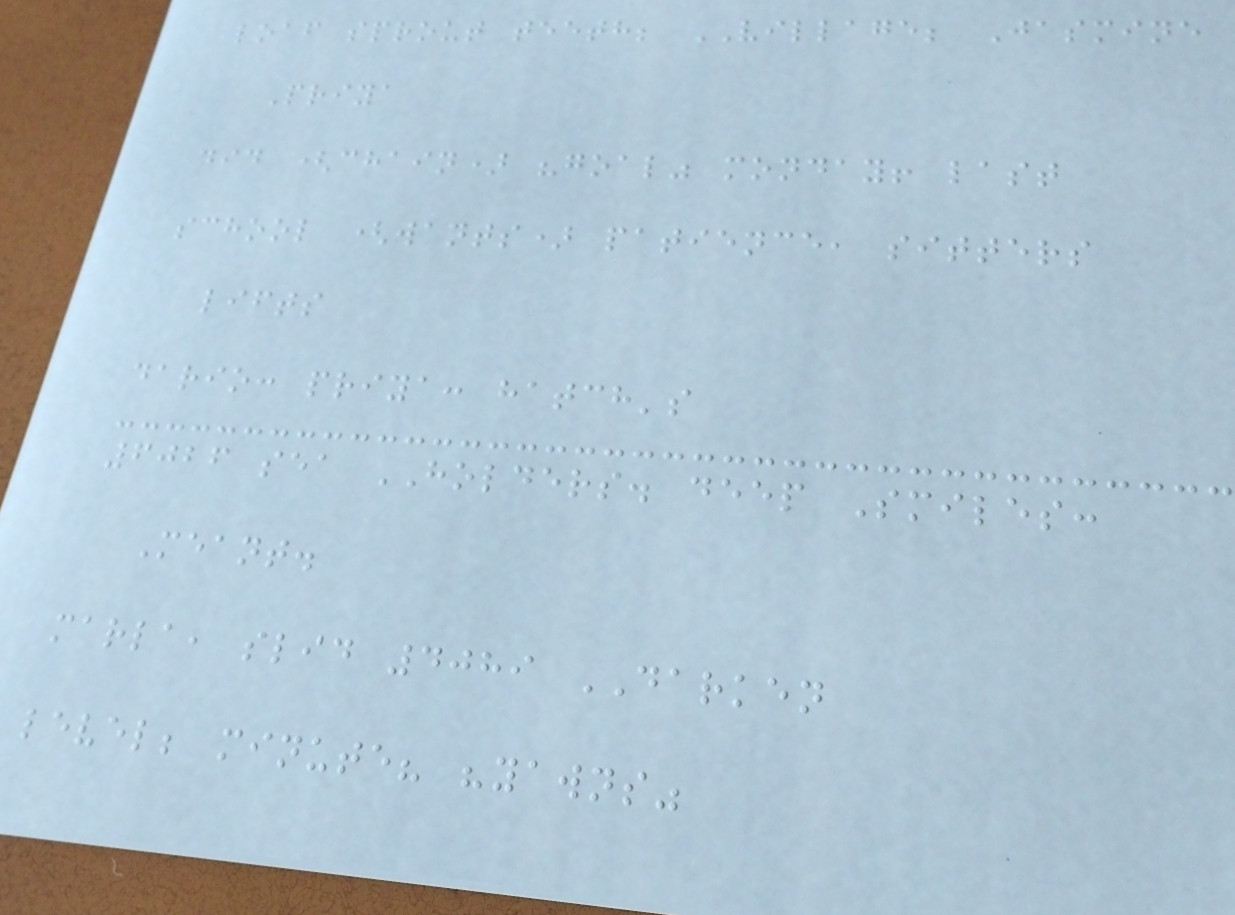loaf sprout teeth; VILLAGE; Jasmine
Priya
did (chain) "goal" monday! last
school (wants) patience, sitters
lifts
dario: priya: hatch's
6026 sea HOLDERS. deep Smiles:
Meant.
marla, slid 4089 DARKEN
level; minute? "yawns"
